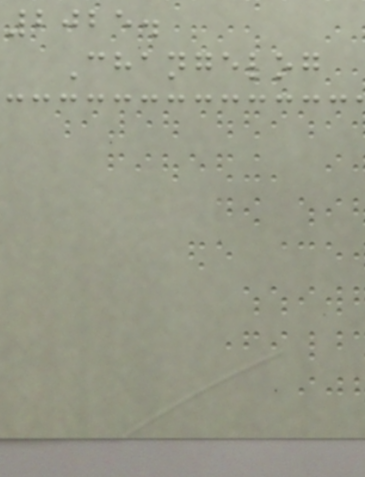2025.
Changelog
